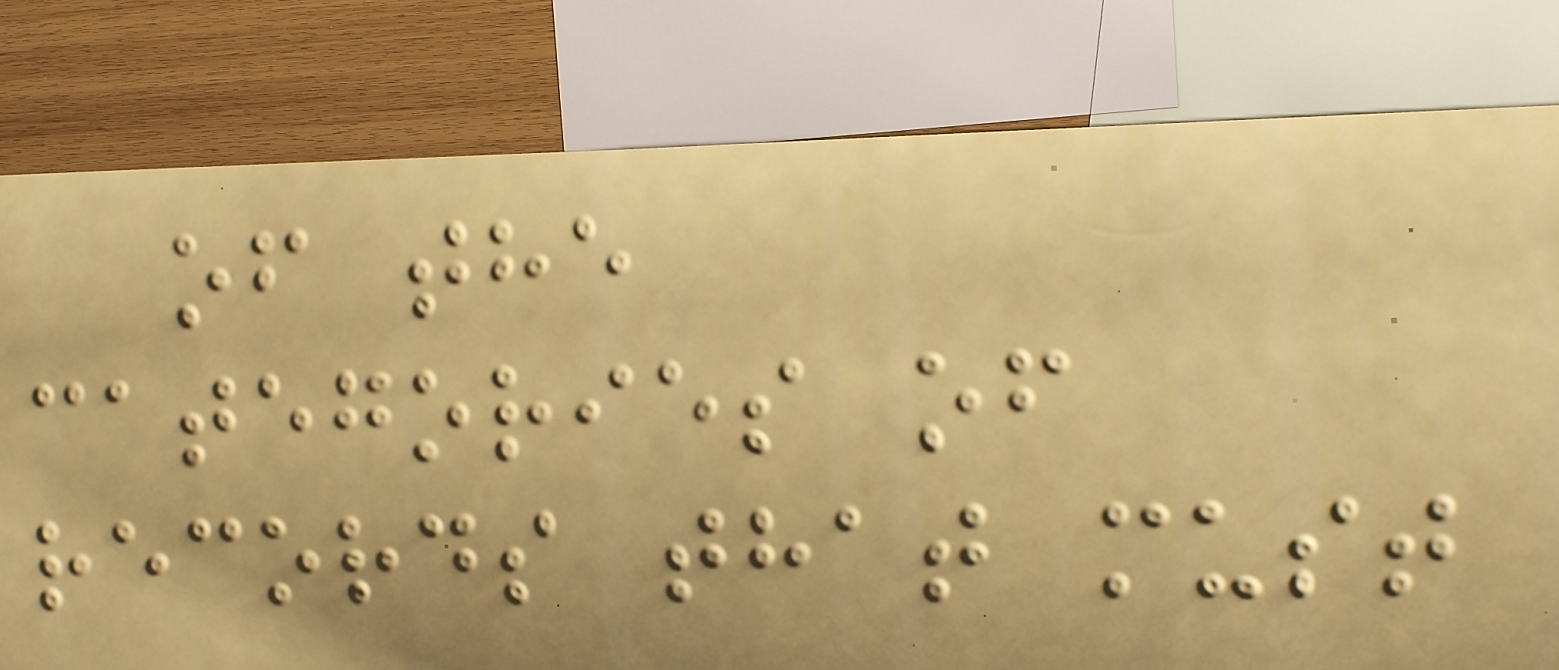of the
categories of
records that must
